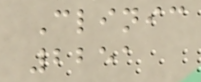Clinic
2251
